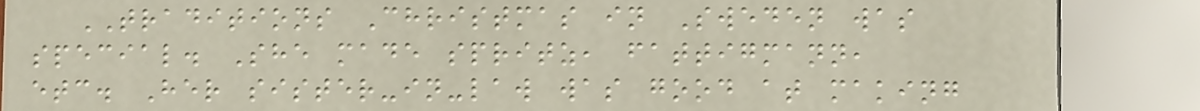TRADITIONS Christmas in Sweden was
special. She made spritz, fattigmann,
etc. Her sister-in-law was good at making
